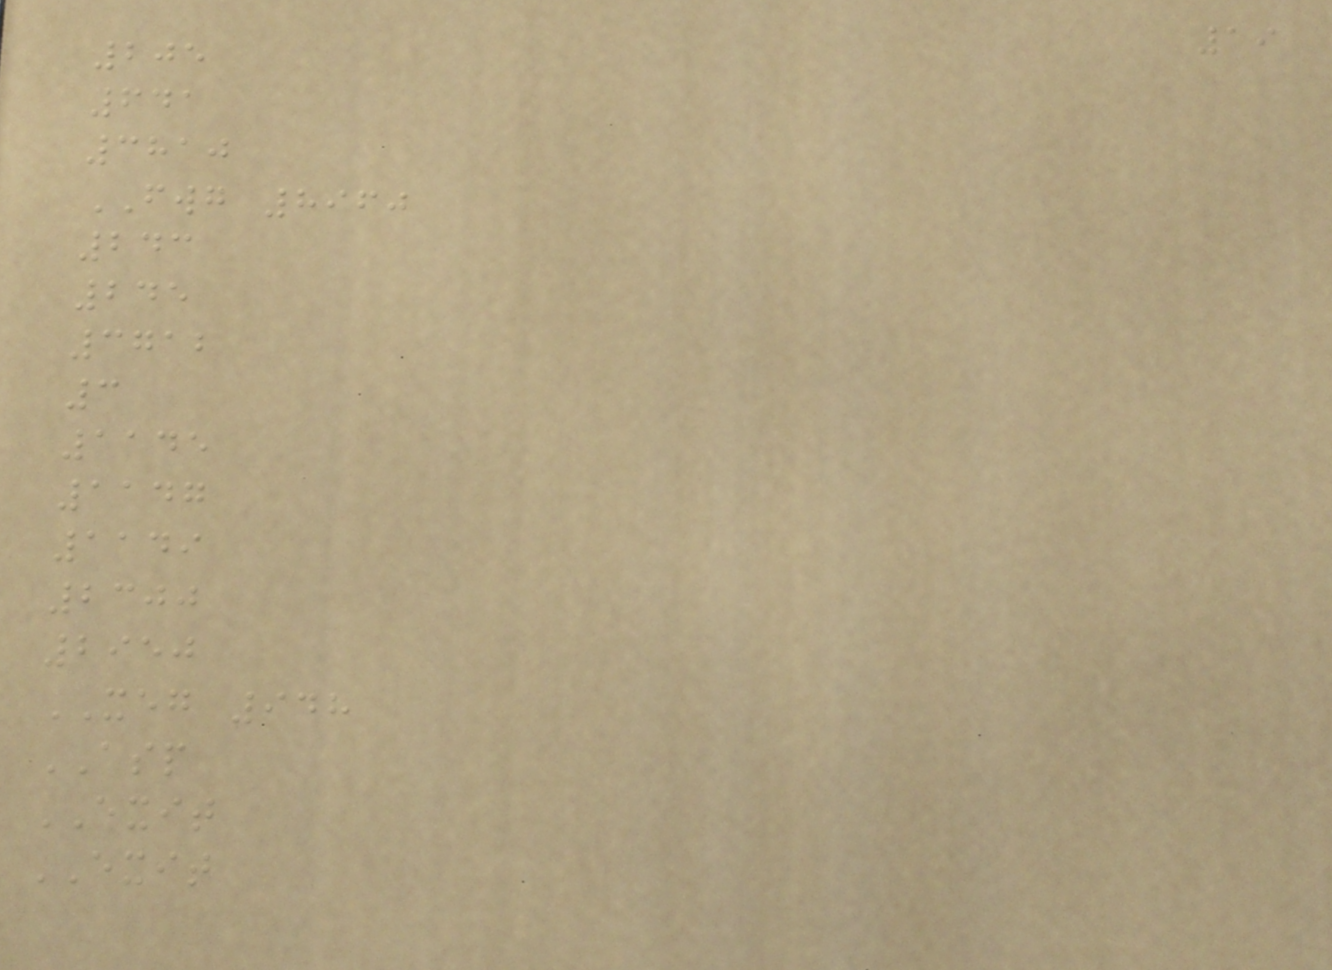19
205
641
3810
FWG 8960
243
245
3712
3
1145
1147
1149
2300
2950
XEG 948
ASP
EXIT
EXIT
